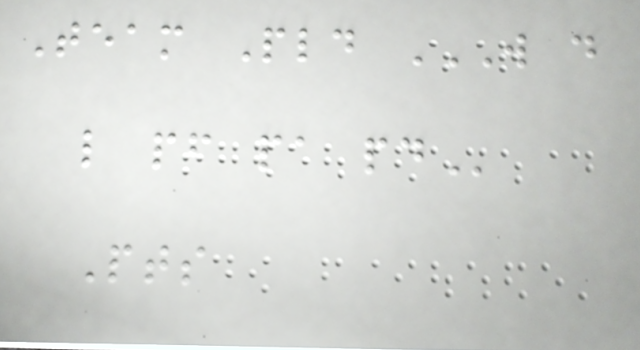Team Pld W D
L PF PA PD
Pts
